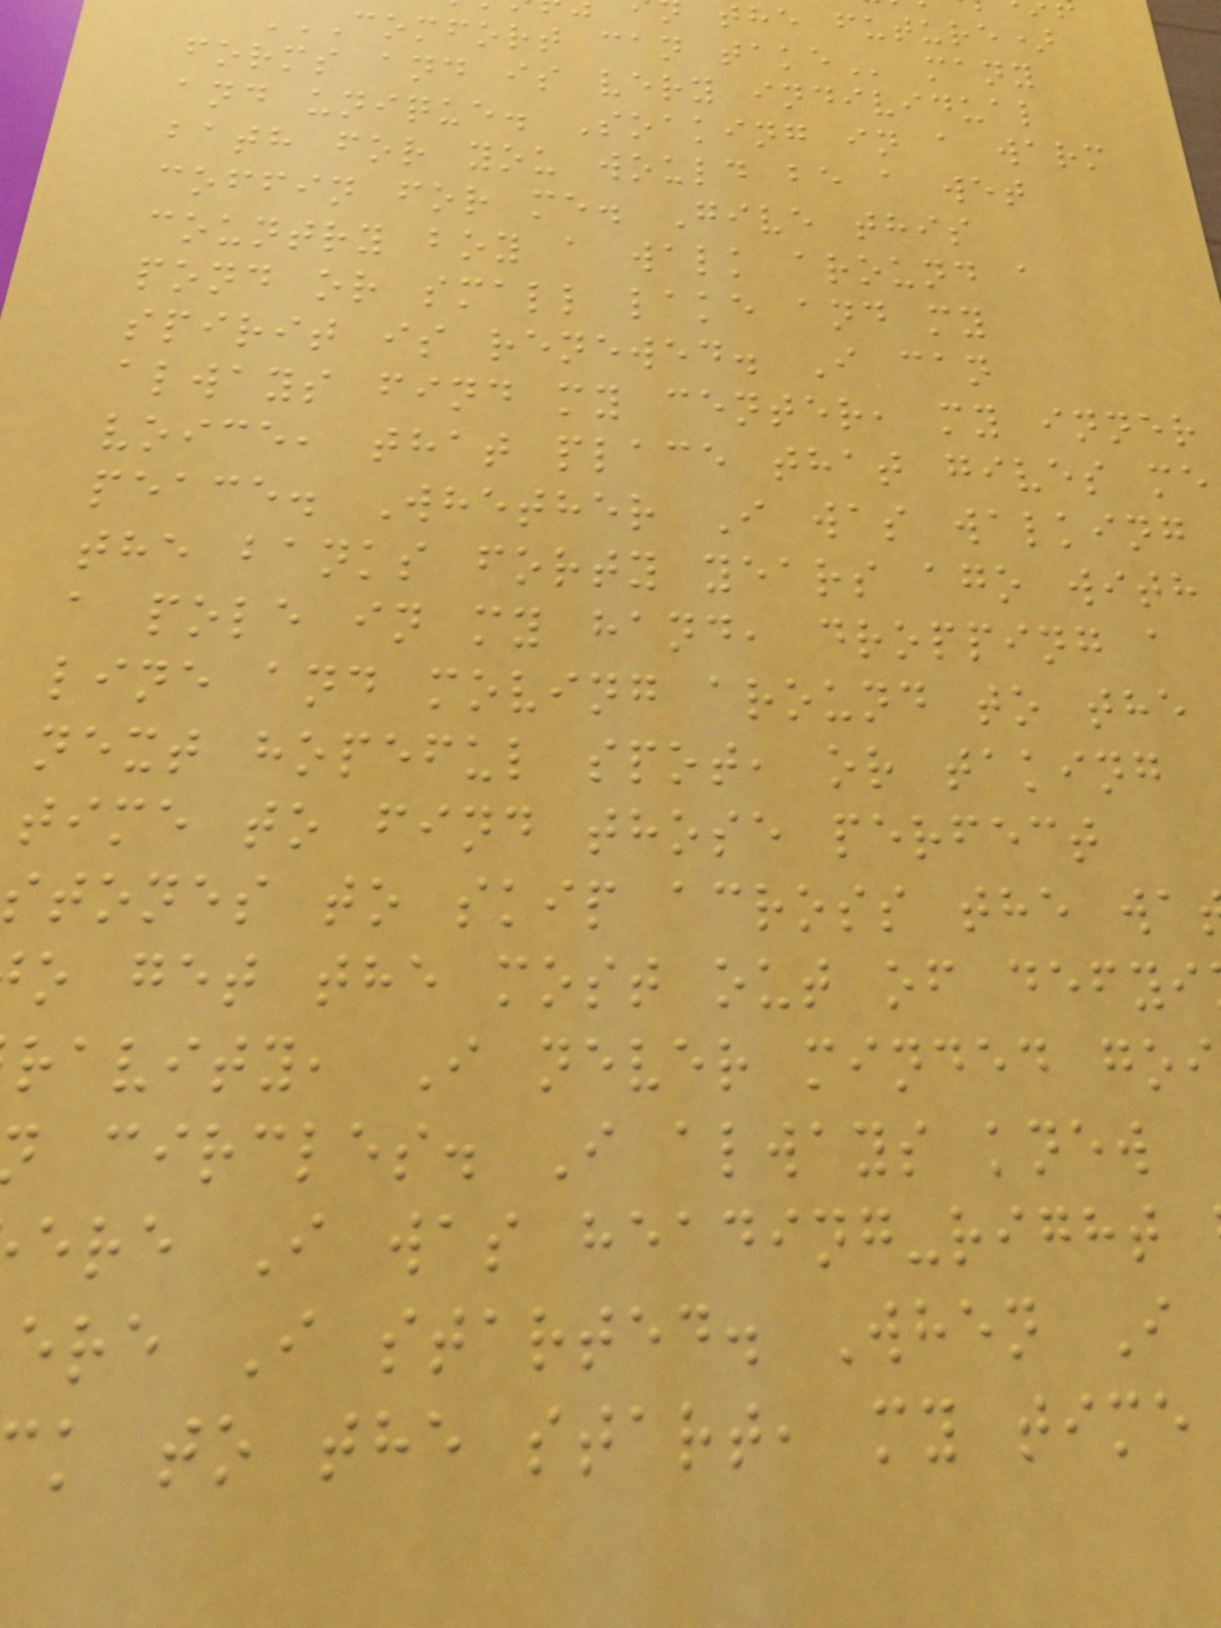the future)
COMFORT CAN TAKE many
forms and is very individual
and unique. Soaking in a warm
bath for you would be a wet
coffin for me. Give this
country boy a walk around a
pond or small lake and my
spirit is renewed. I can
always find my center, my inner
voice, that place that gives me
peace. Whether I was walking
the banks forty years ago with
a pole in my hand, dropping a
line and moving around to the
next hopeful spot, or taking
time to find those perfect
stones to skip across the wa
o get the most out of defyi
ravity, I never minded goi
circles. I always knew
ere I was heading-right
ere I started. When I
k to the start, my time
